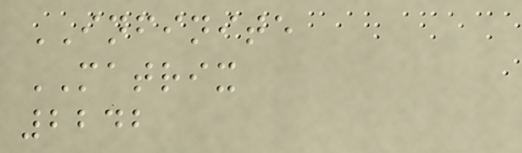INFINITE
MATRIX
2242
